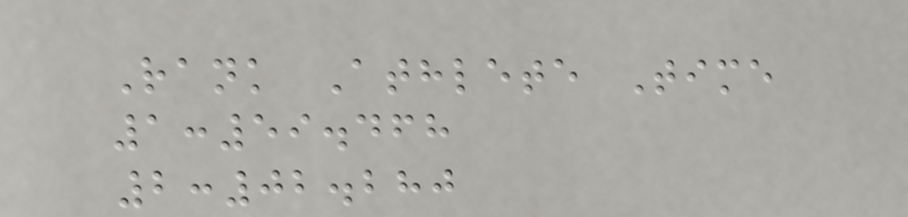Rank Athlete Time
1:59.468
2:02.280
